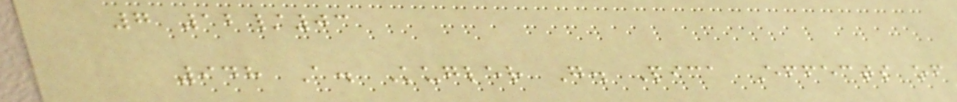7 12/03
948 A. Kugler G. Pica Effects of
